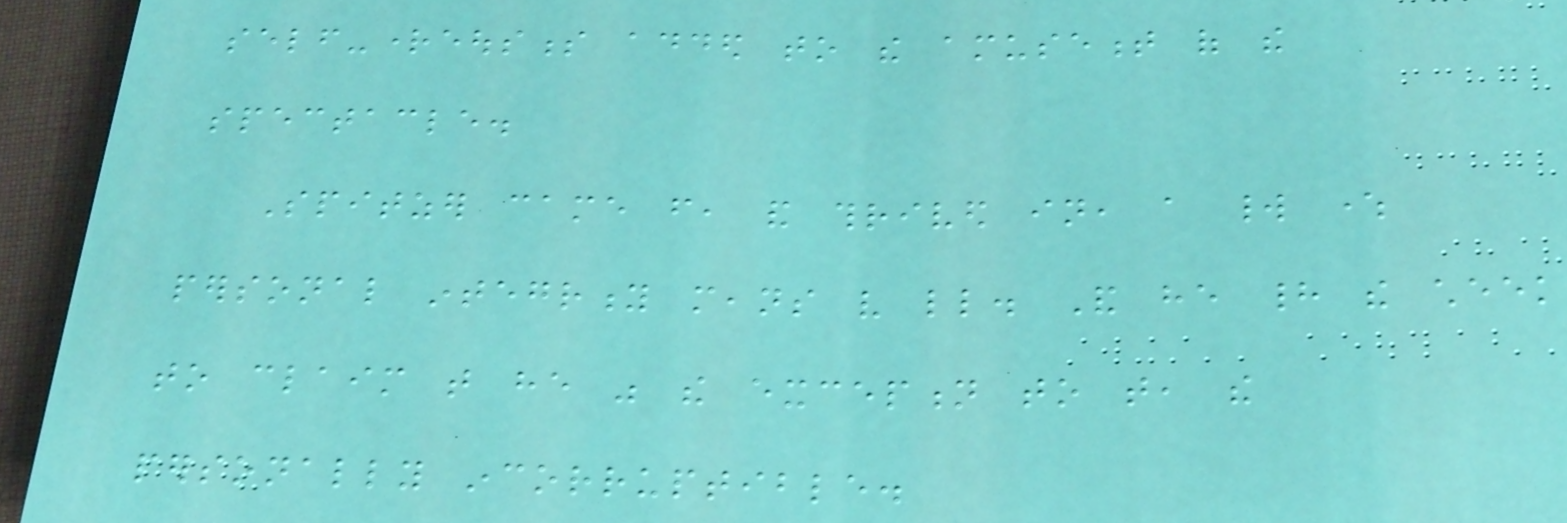self-righteousness added to the amusement of the
spectacle.
Spitzer came from, and thrived in, a world where
personal integrity means very little. And he had the cheek
to claim that he was the exception to that, the
personally incorruptible.
